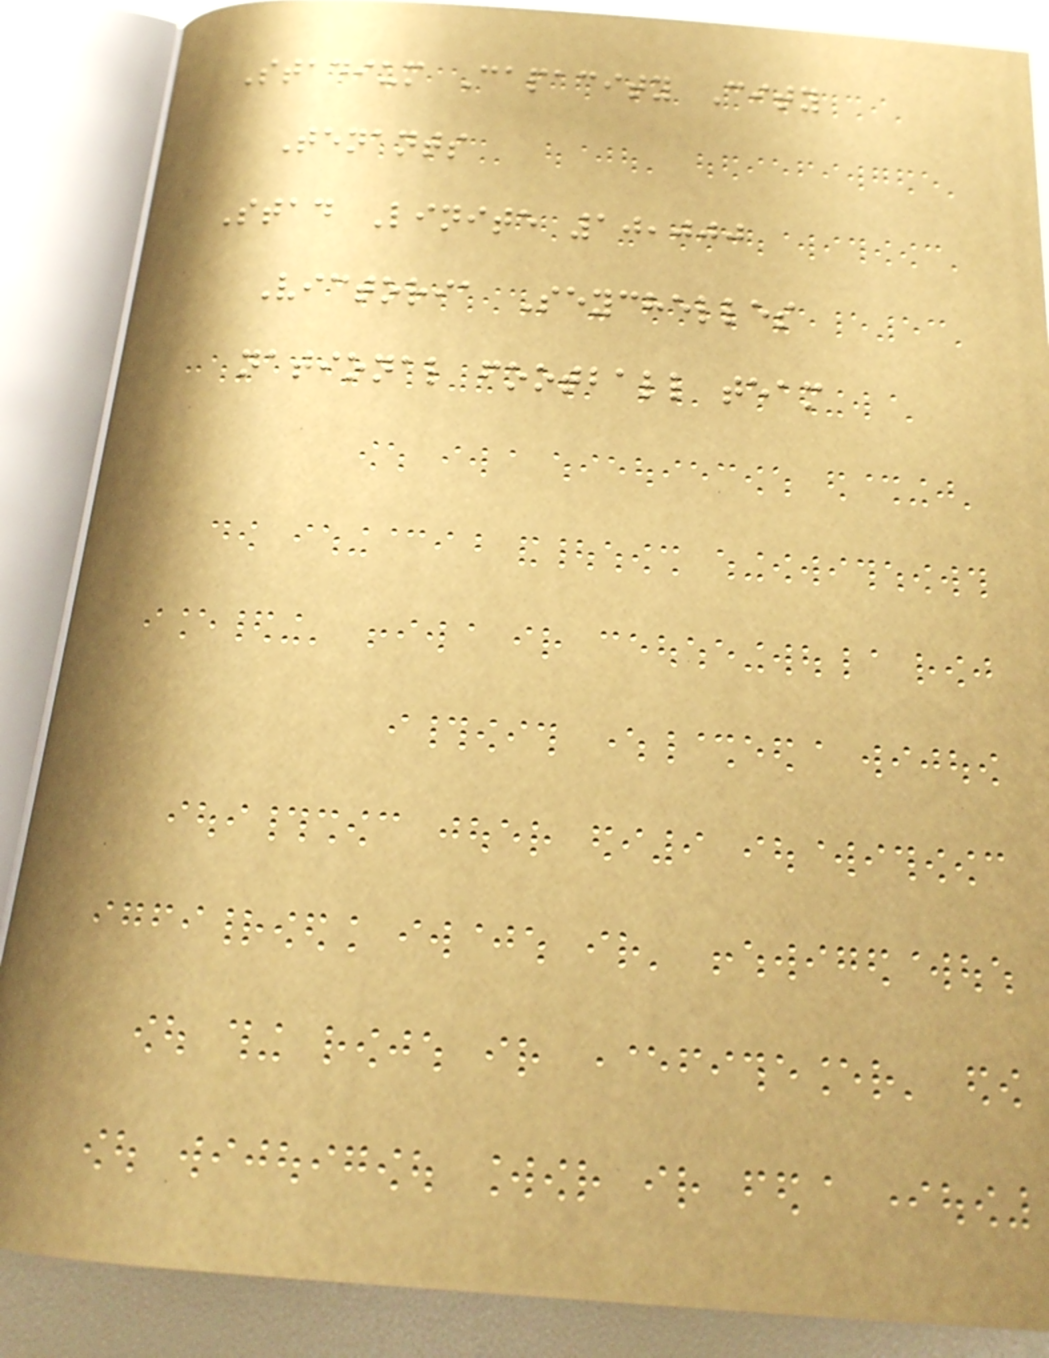Stadium Capacity City
Tenants
Stad Linite 10,000
Victoria Seychelles
national football team
